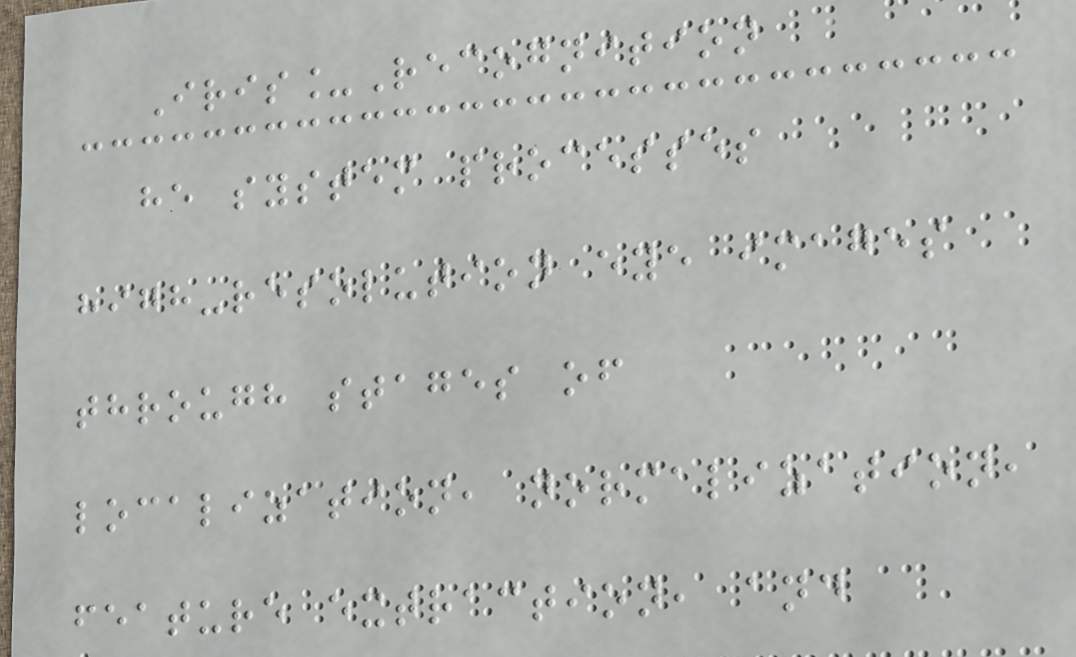Iris_Recognition
he system processes
high-resolution eye images
through stages of
localization, normalization,
feature extraction, and
